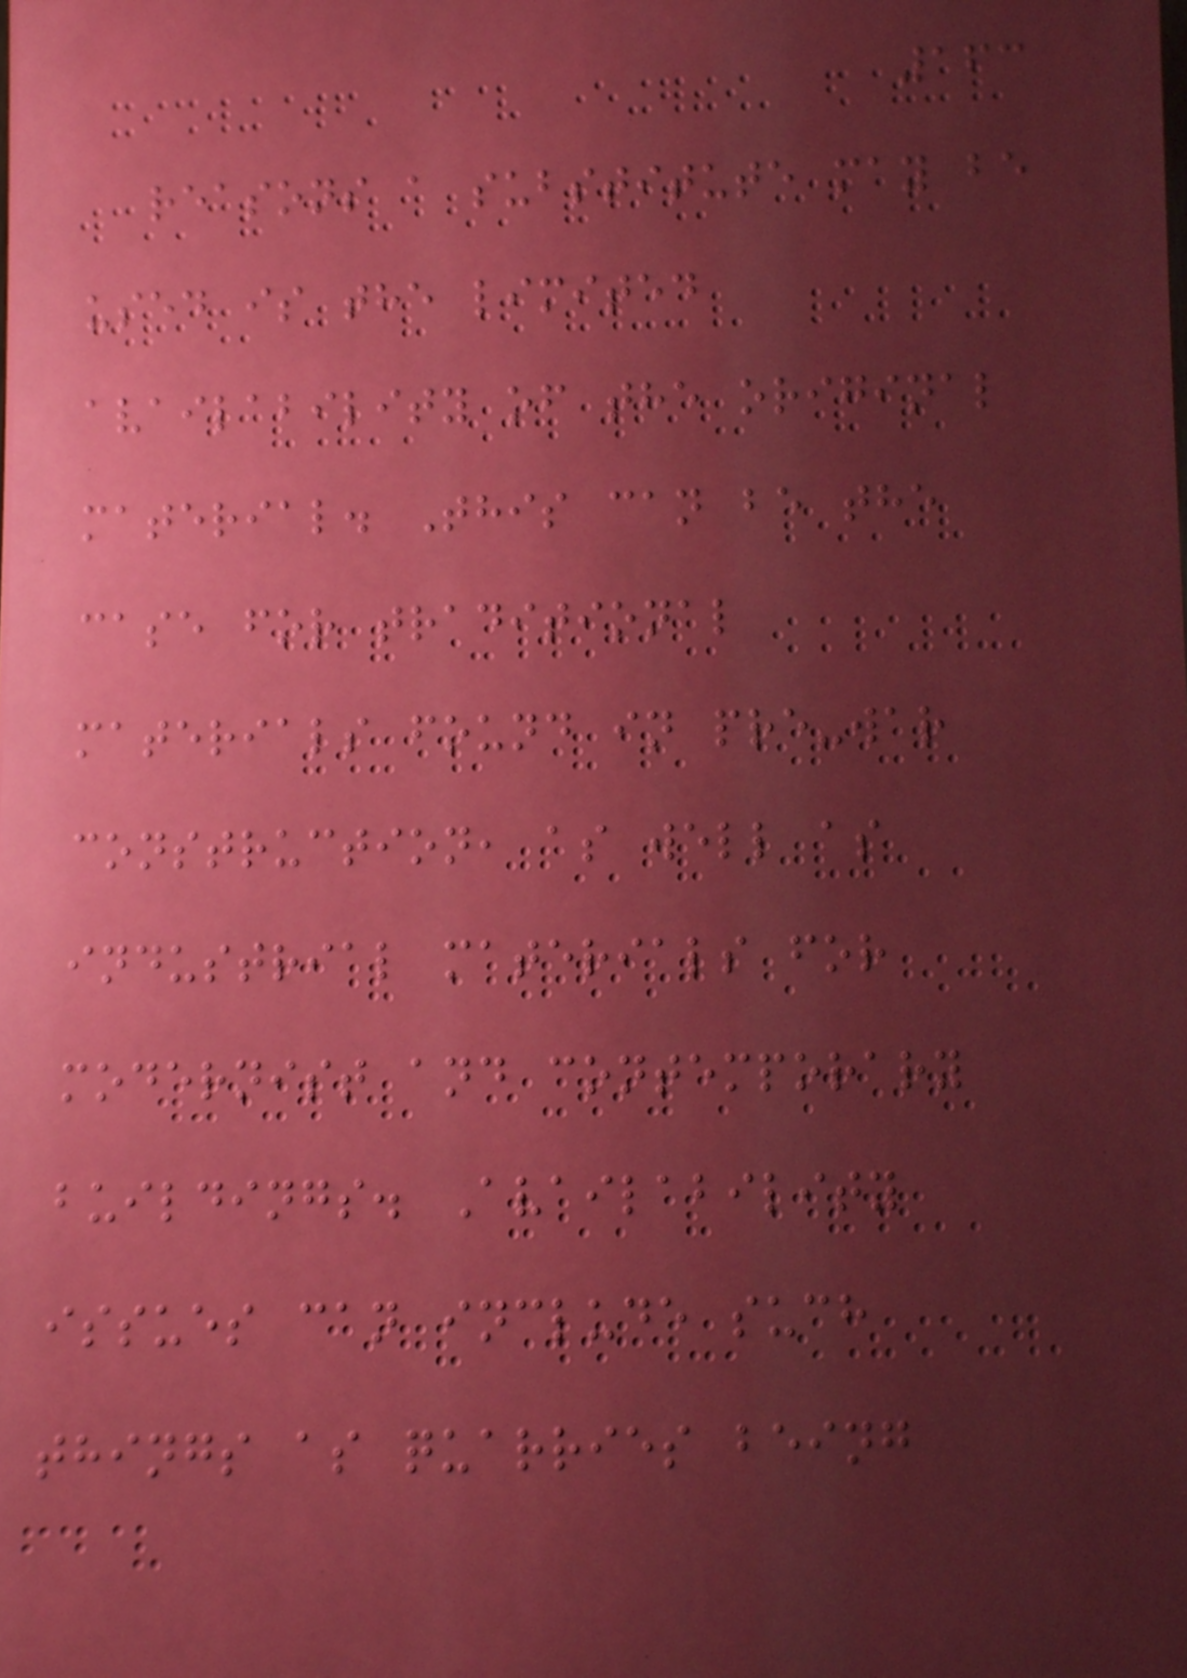163
reasons a substitute may be
used is the limited
availability of the original
material. This can be the
case for traditional
materials found in pre-war
construction, as well as
industrial materials for
modernist and contemporary
buildings. Availability
issues can include such
things as quarries being
